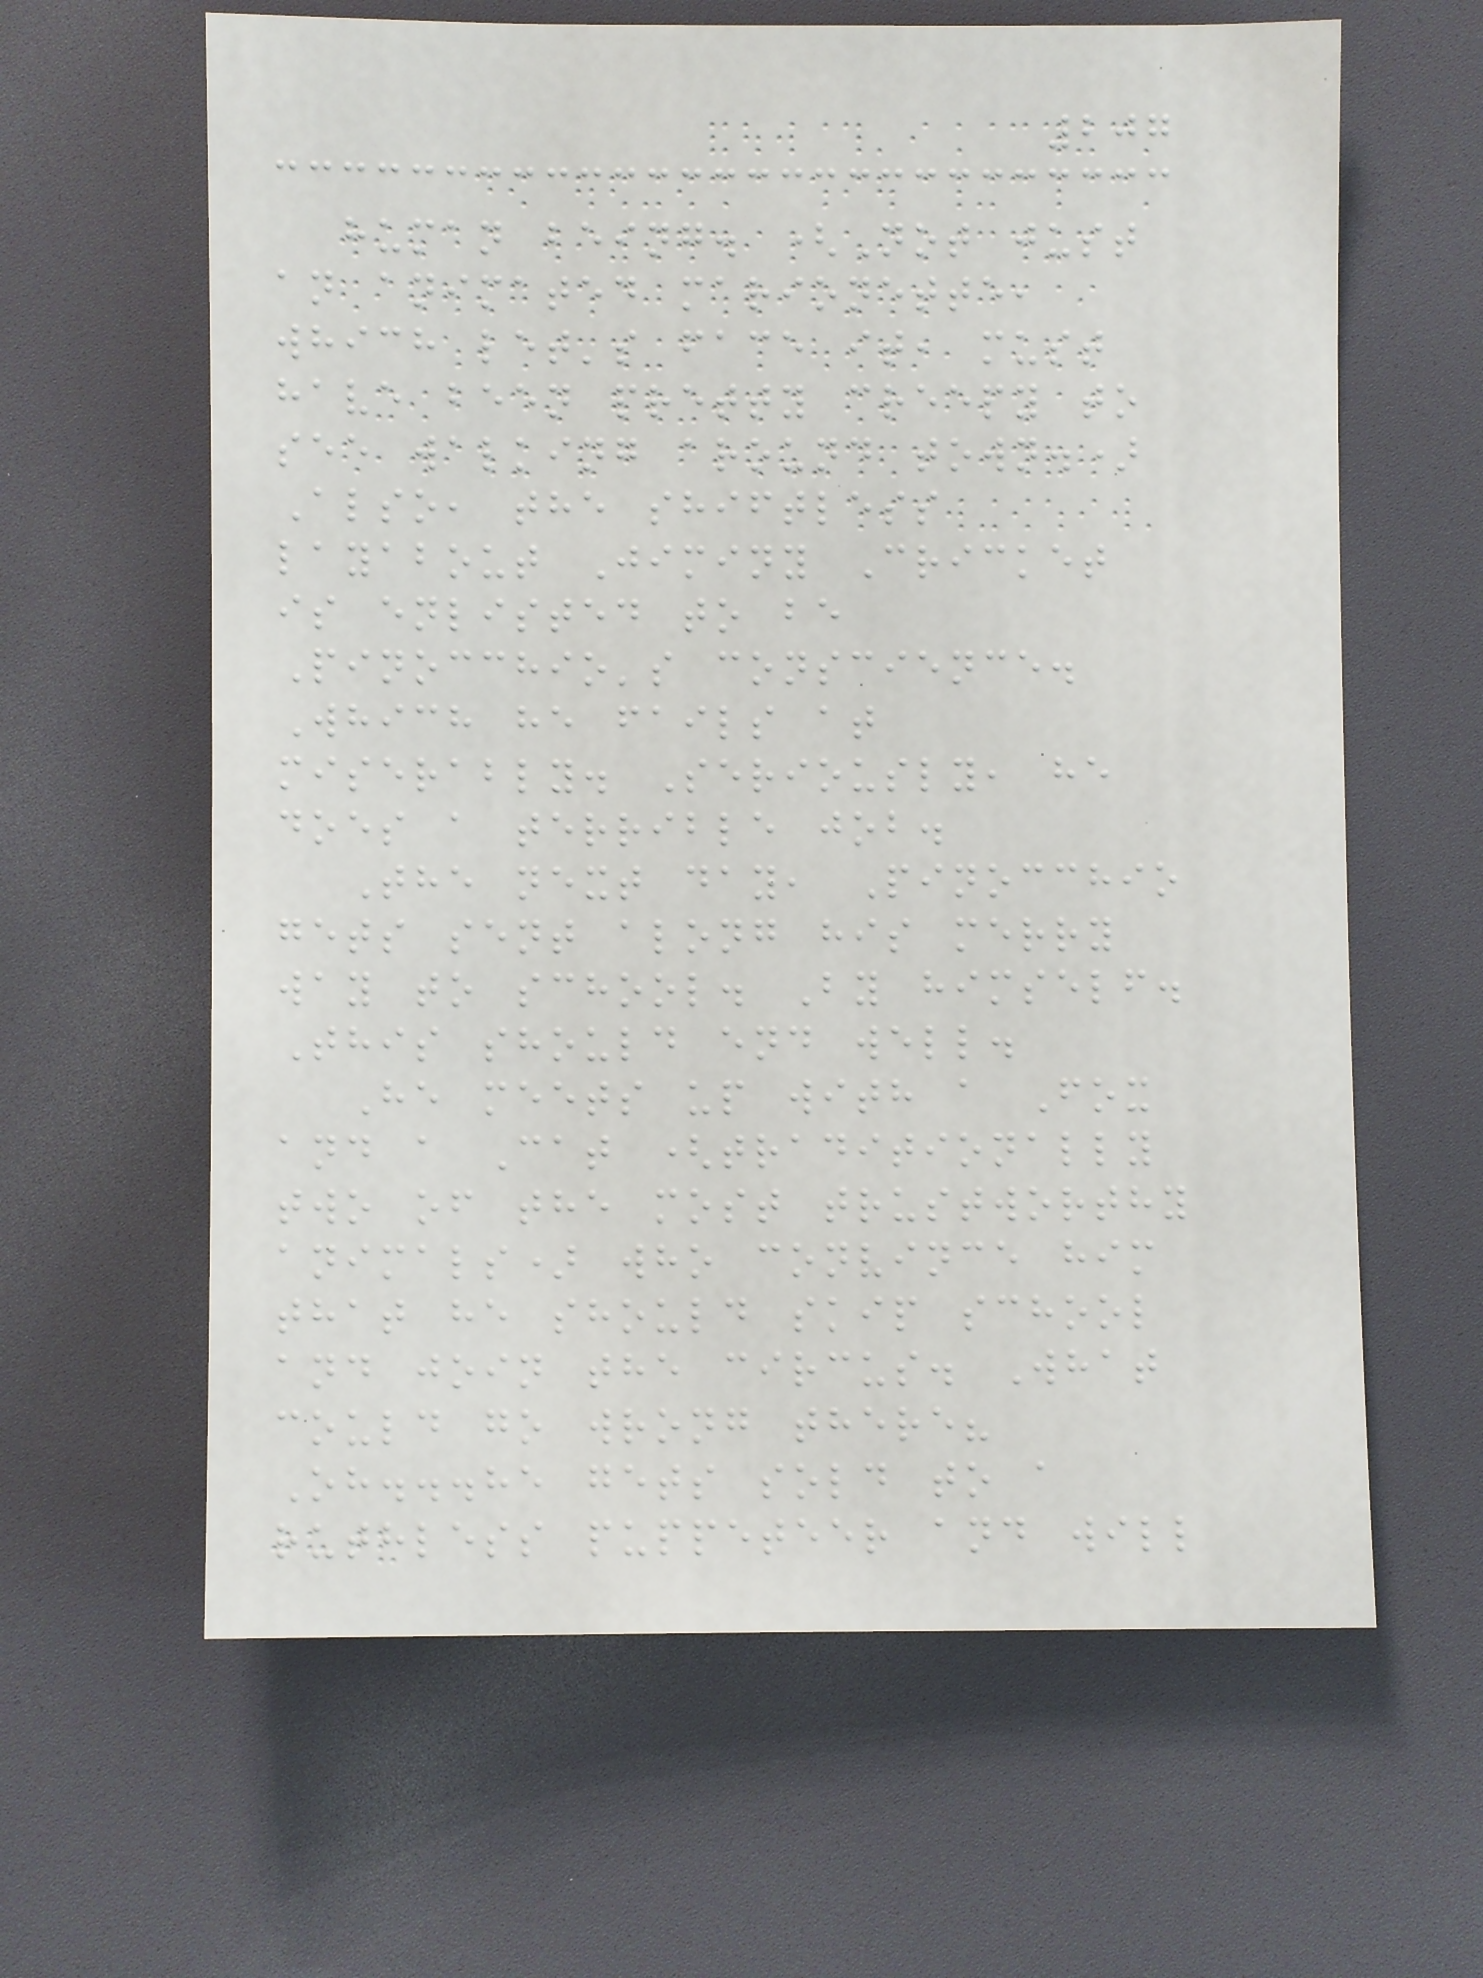207
human being. (Not just
an animated marionette,
which let's face it, must
have been pretty creepy to
see walking around town.)
Also, the shiftless
layabout Jiminy Cricket
is enlisted to be
Pinocchio's conscience.
Which he fails at
miserably. Seriously, he
does a terrible job.
The next day, Pinocchio
gets sent along his merry
way to school. By himself.
This should end well.
He meets up with a Fox
and a Cat (traditionally
two of the most trustworthy
animals) who convince him
that he should skip school
and join the circus. What
could go wrong there?
Oh...he gets sold to a
ruthless puppeteer and will
